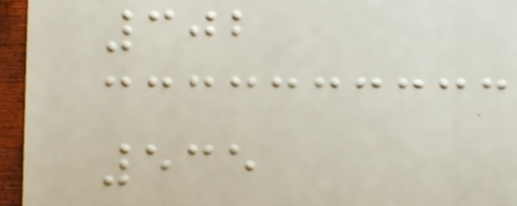302
535
